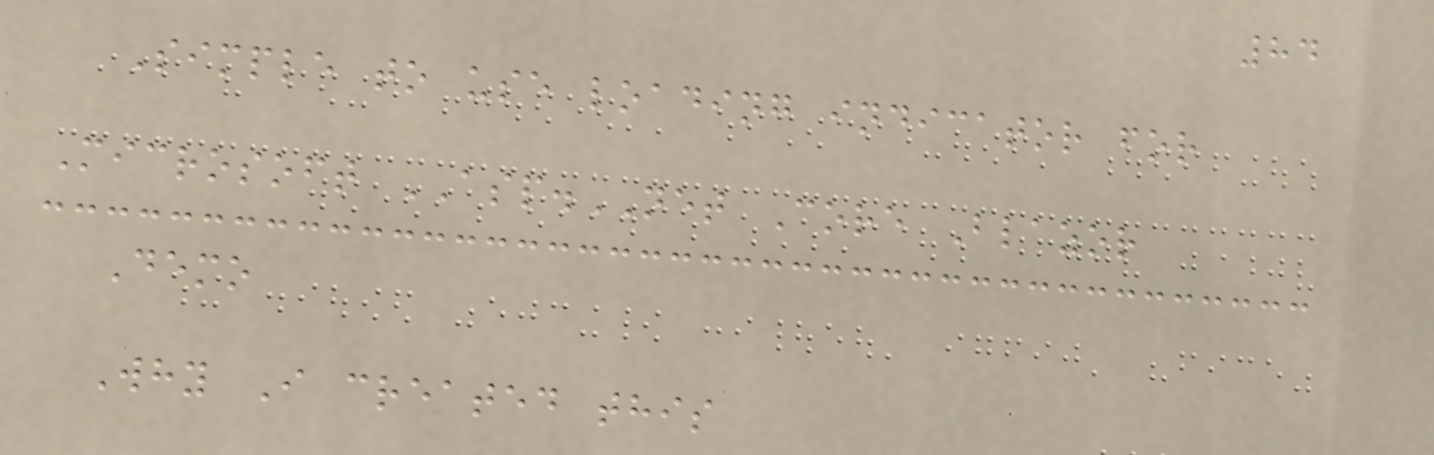84
Simple to use loading indicator for
Microsoft ASP.NET Core Blazor
Demo
Why I created this
